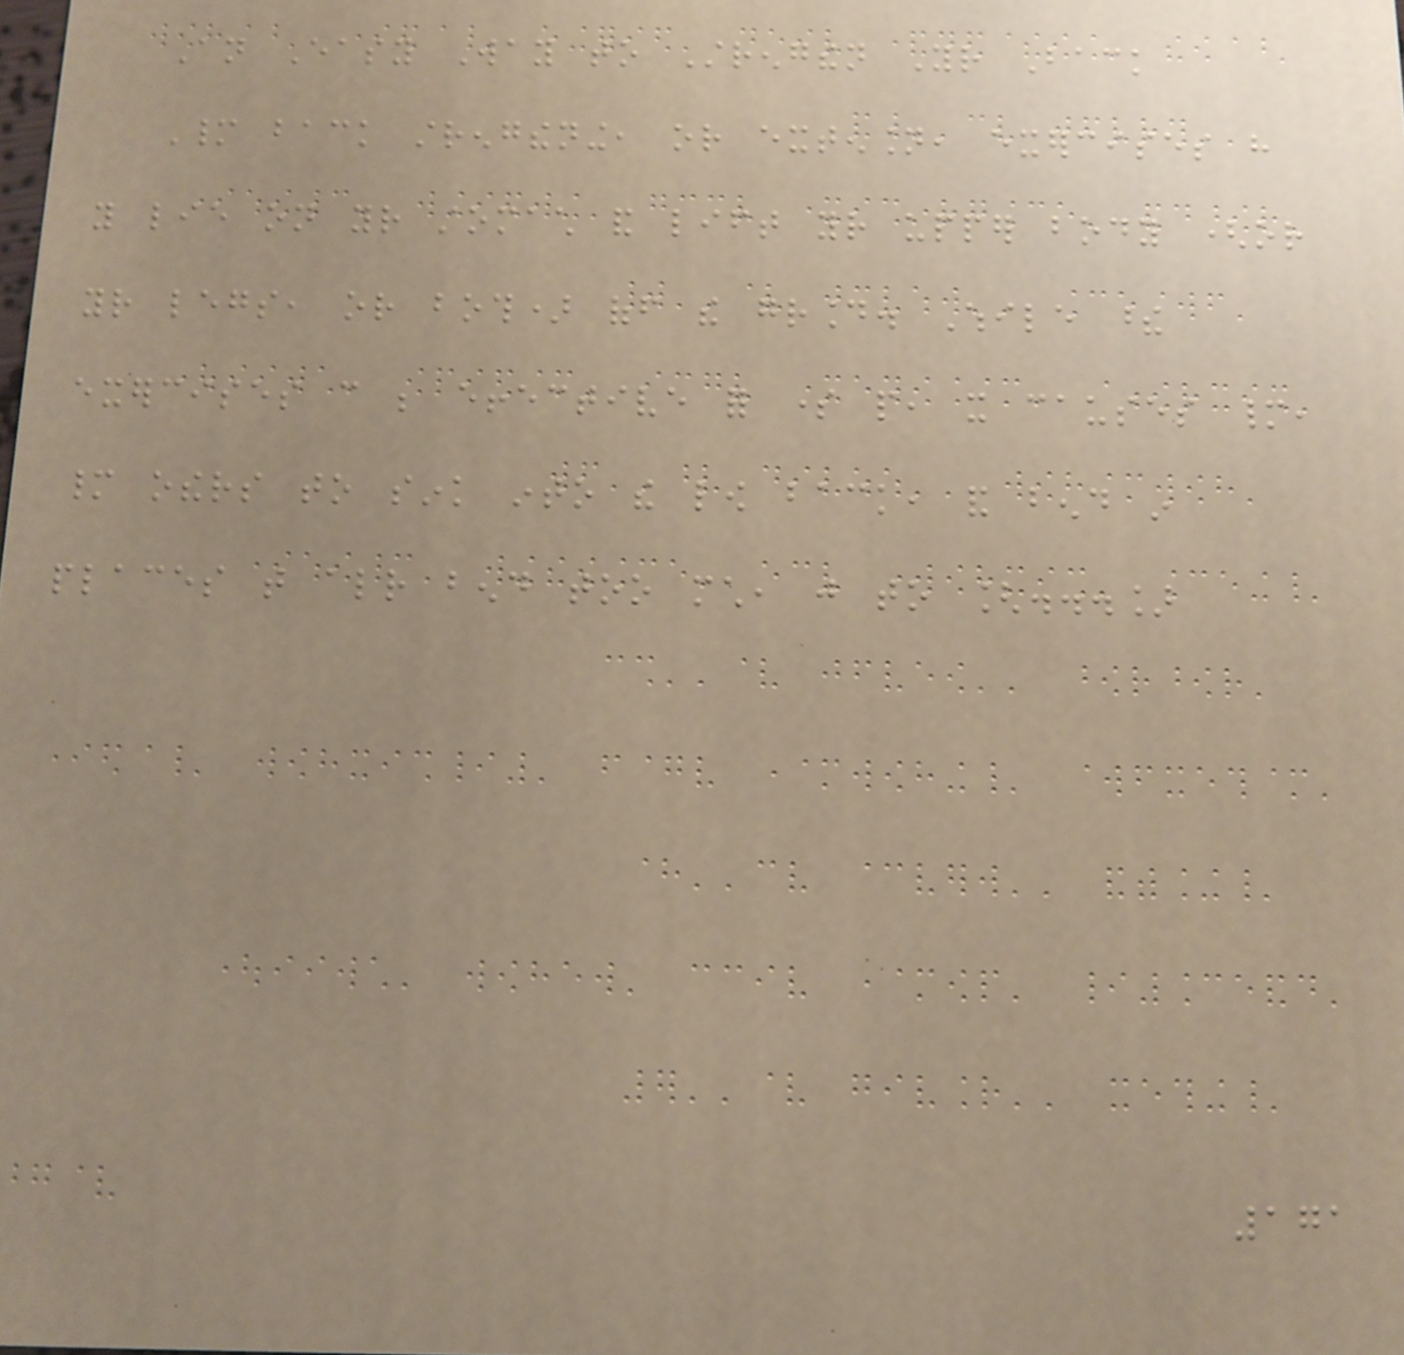An Easy Way to Strengthen Your Back
Many back strengthening, or extension, exercises have
you lie on your stomach and lift your upper body (or
your legs, or both) off the ground. While these
exercises can be effective for some people, it causes many,
many others to sink into the low back, and bend in
places that already bend too much, just to [...]
171
